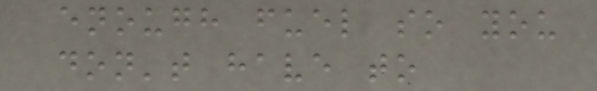enough fuel so you
don't have to
